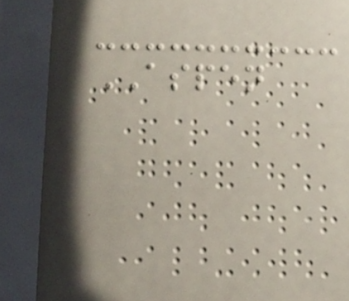ASPEN
